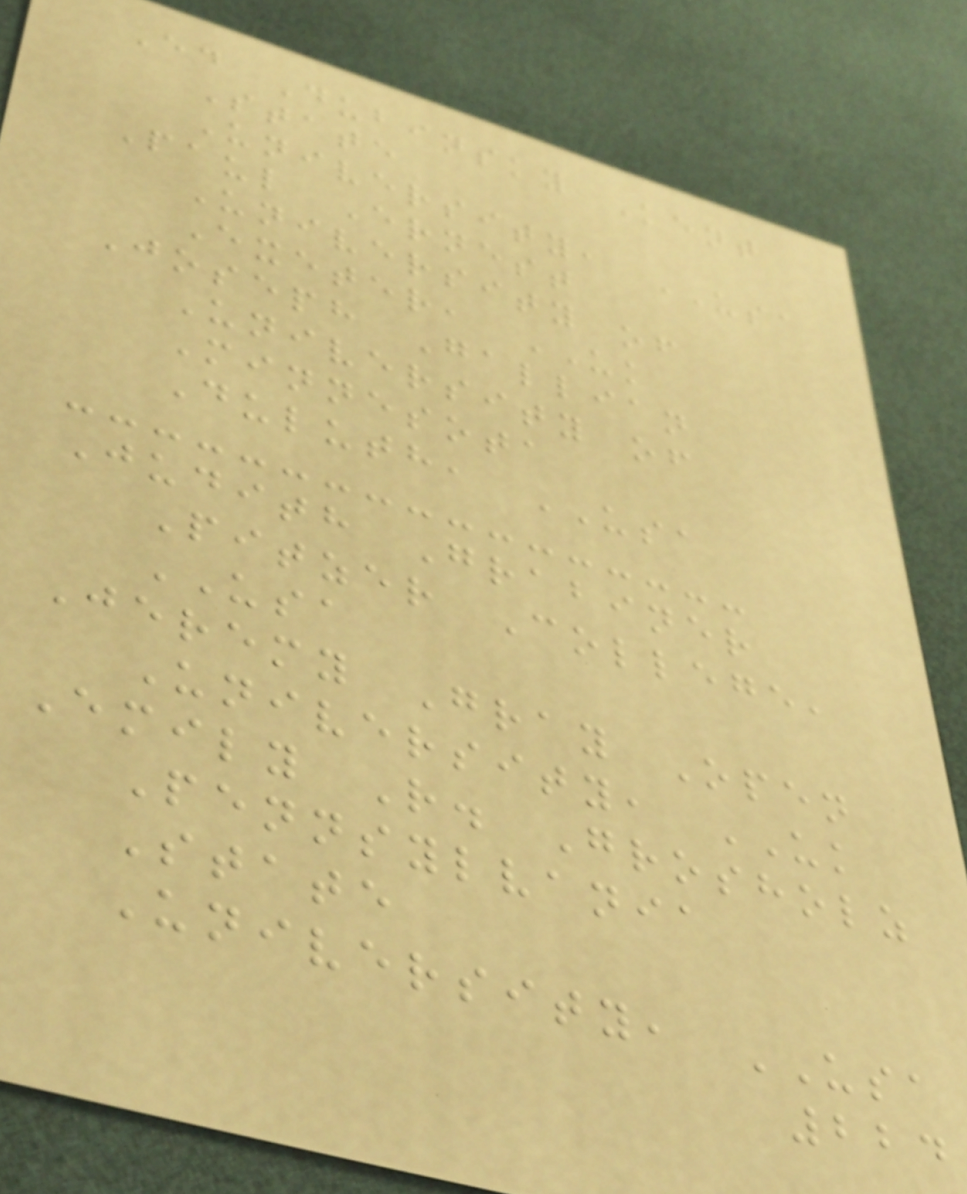Ed Dubinsky Kent
State
University, USA
Paul Ernest
University of
Exeter, UK
Joseph Gallian
University of
Minnesota
Duluth, USA
Judith Grabiner
Pitzer College,
USA
Jeremy Gray Open
University, UK
Emily R. Grosholz
Pennsylvania
State
University, USA
224
